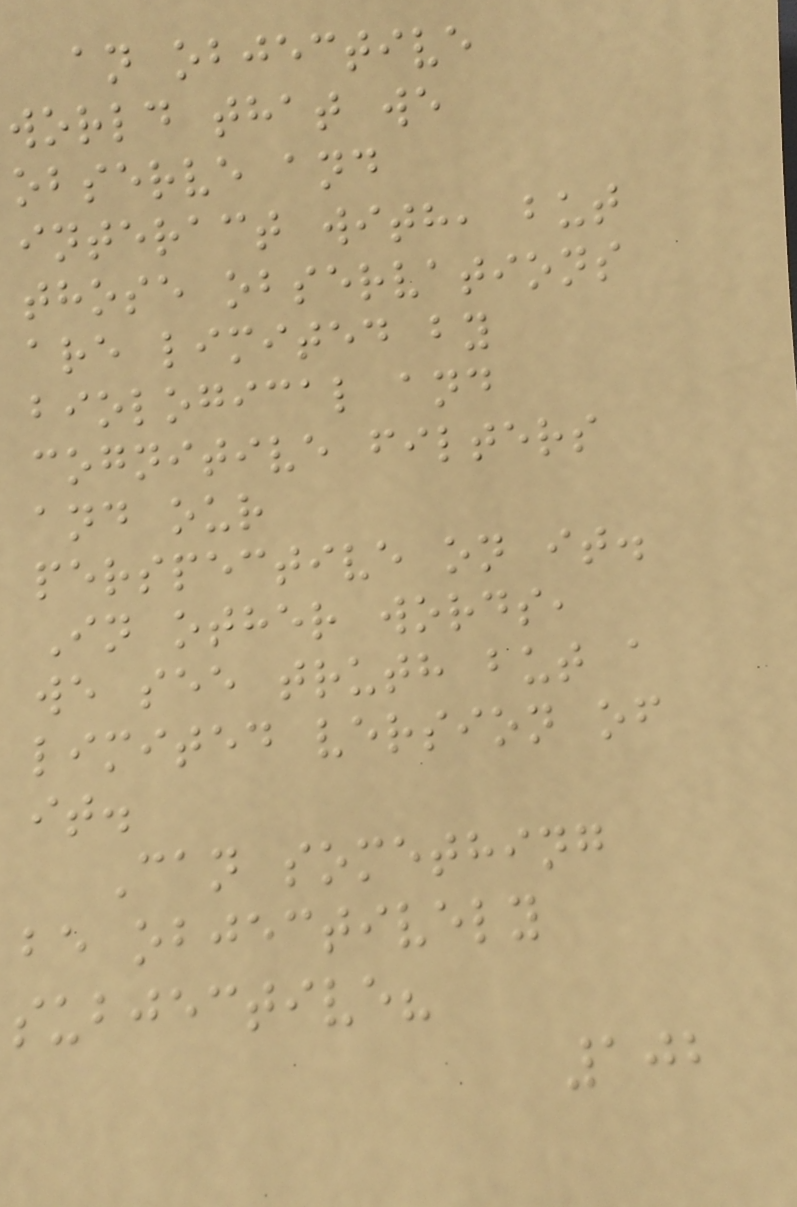an objective
world that we
observe and
interact with, but
those observations
are limited by
biological and
cognitive filters
and our
perspective on it.
In other words,
we see truth but a
limited version of
it.
Can something
be objectively
subjective?
102
